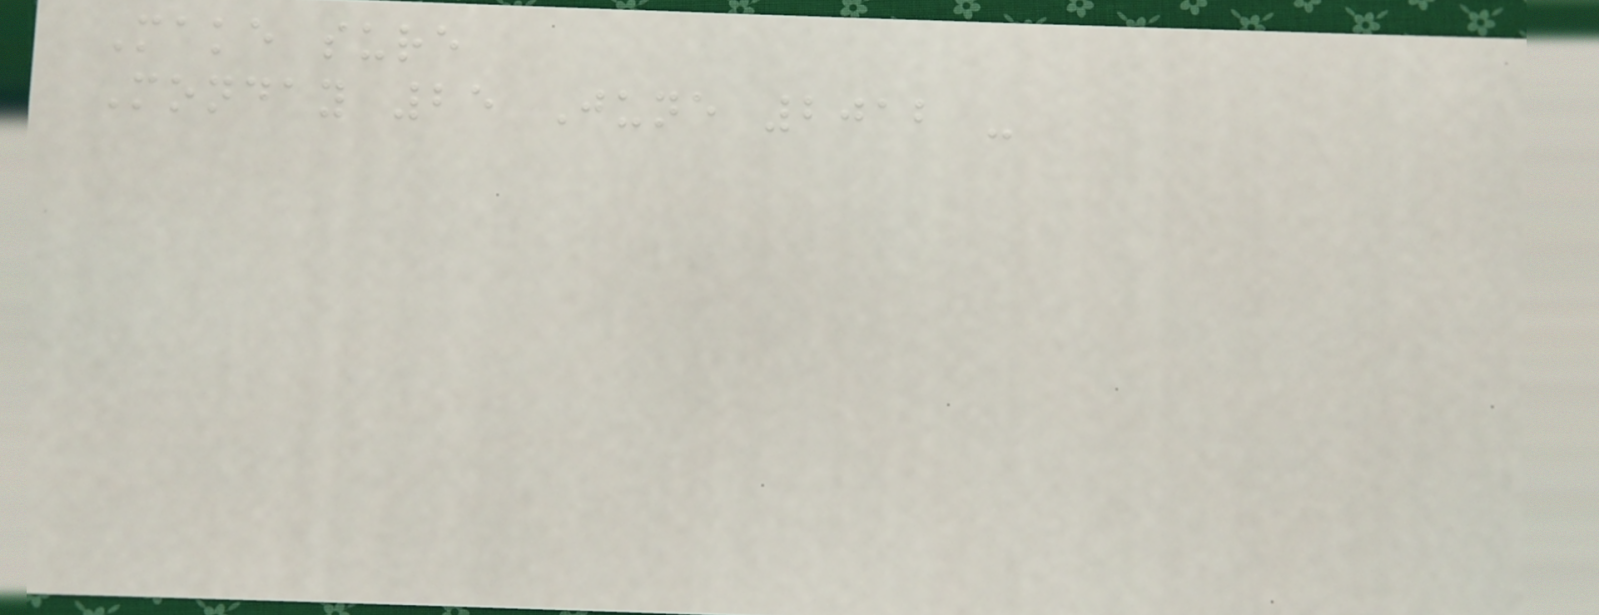Make sure
Monday 25 June 2012 -
